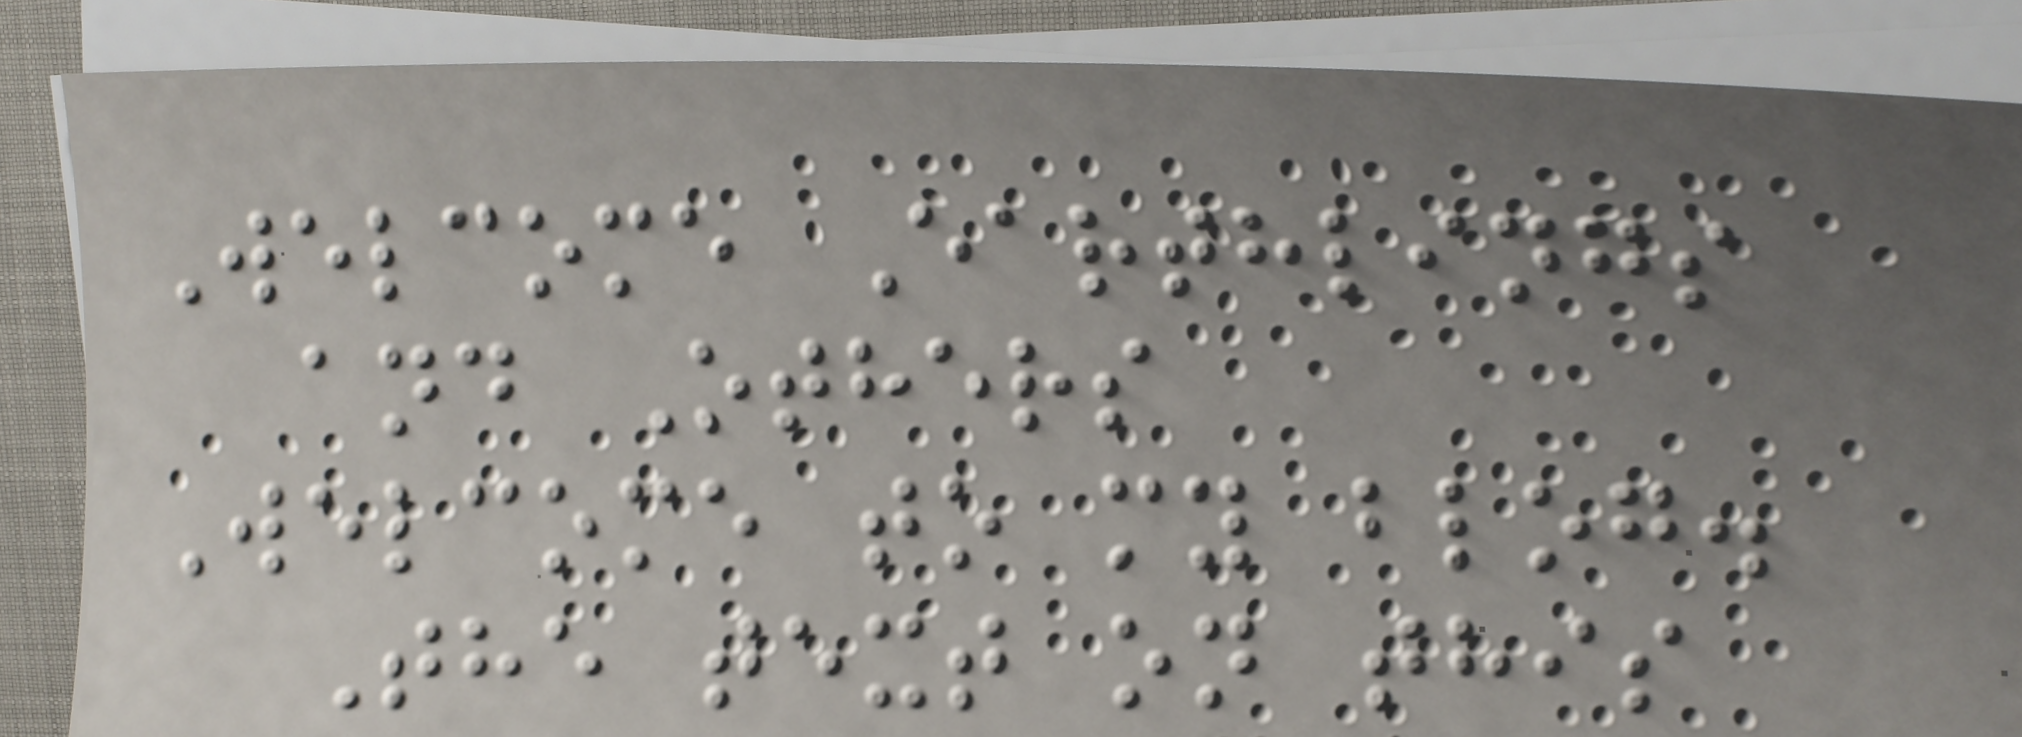Welcome Earthlings
and Others
Welcome to my blog.
The text on this
